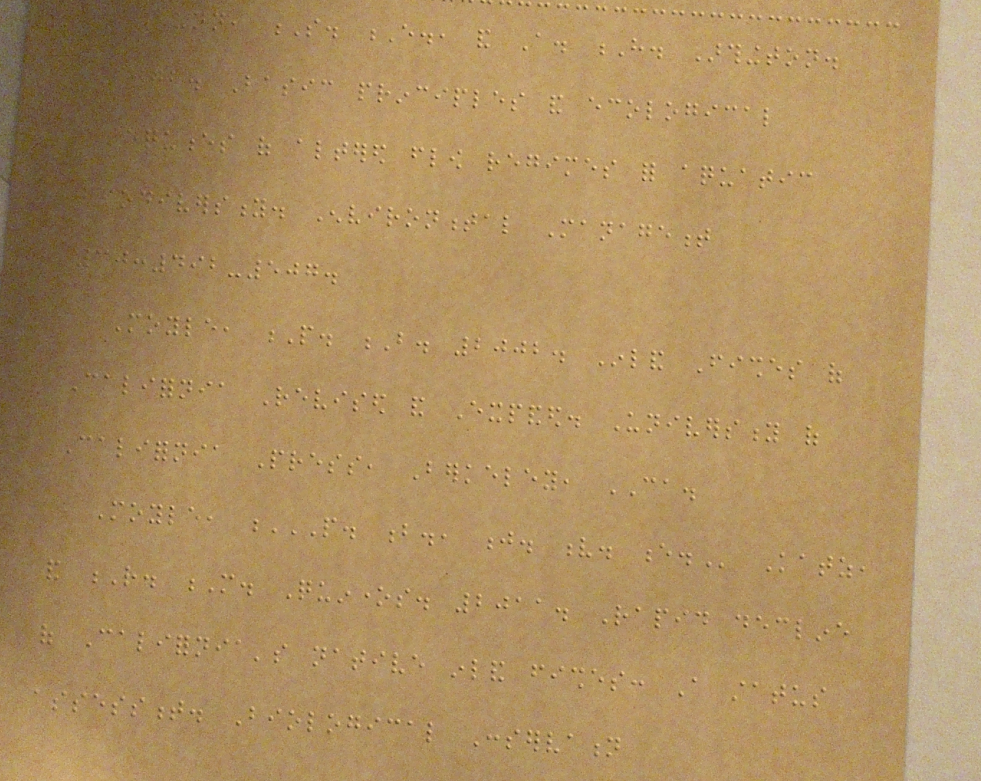Bunn, S. E., and A. H. Arthington.
2002. Basic principles and ecological
consequences of altered flow regimes for aquatic
biodiversity. Environmental Management
30:492-507.
Moyle, P. B. 2002. Inland Fishes of
California Revised and Expanded. University of
California Press, Berkeley, CA.
Moyle, P. B., J. V. E. Katz,
and R. M. Quinones. 2011. Rapid decline
of California's native inland fishes: A status
assessment. Biological Conservation
